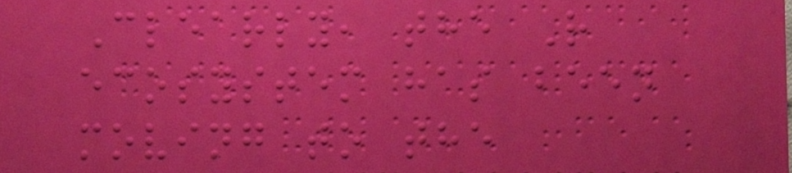Clearly, the R
ecosystem has been
moving to the
